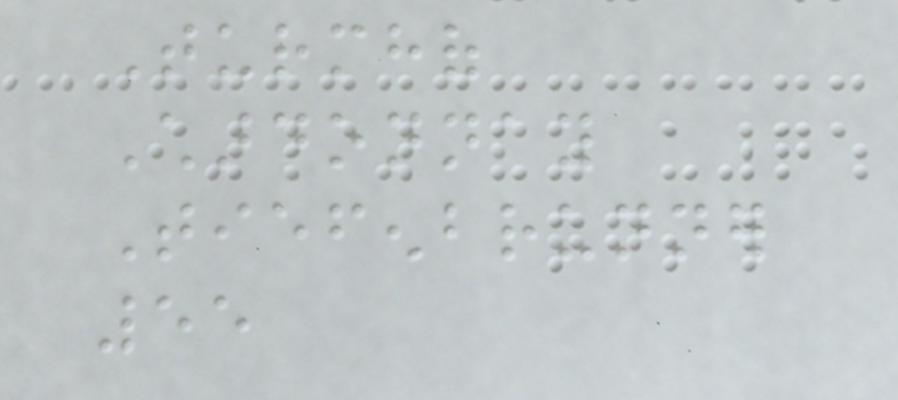Turmhof
Chardonnay
Tiefenbrunner
55
